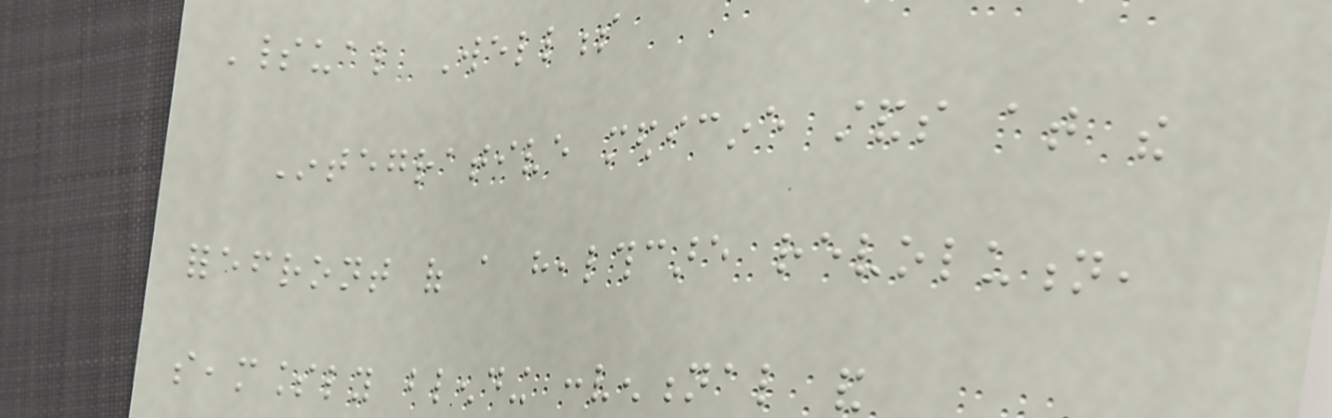Spiritual Wellness
Integrative medicine stands at the
forefront of a healthcare revolution,
seamlessly blending conventional and
